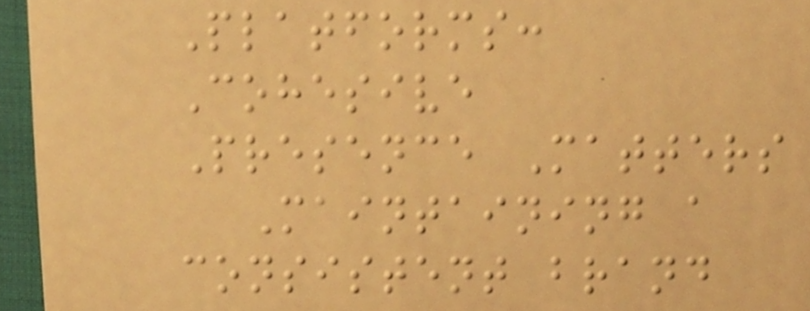Platforms:
Cohesive
Presence Matters
Maintaining a
consistent brand
